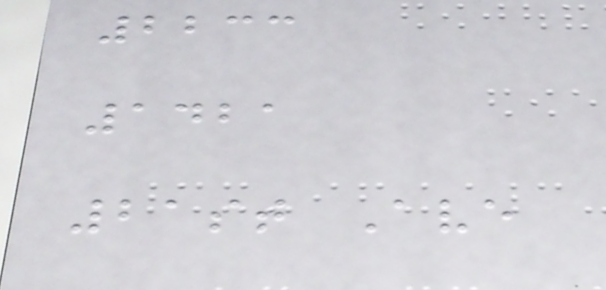2233
1421
21st Ave
